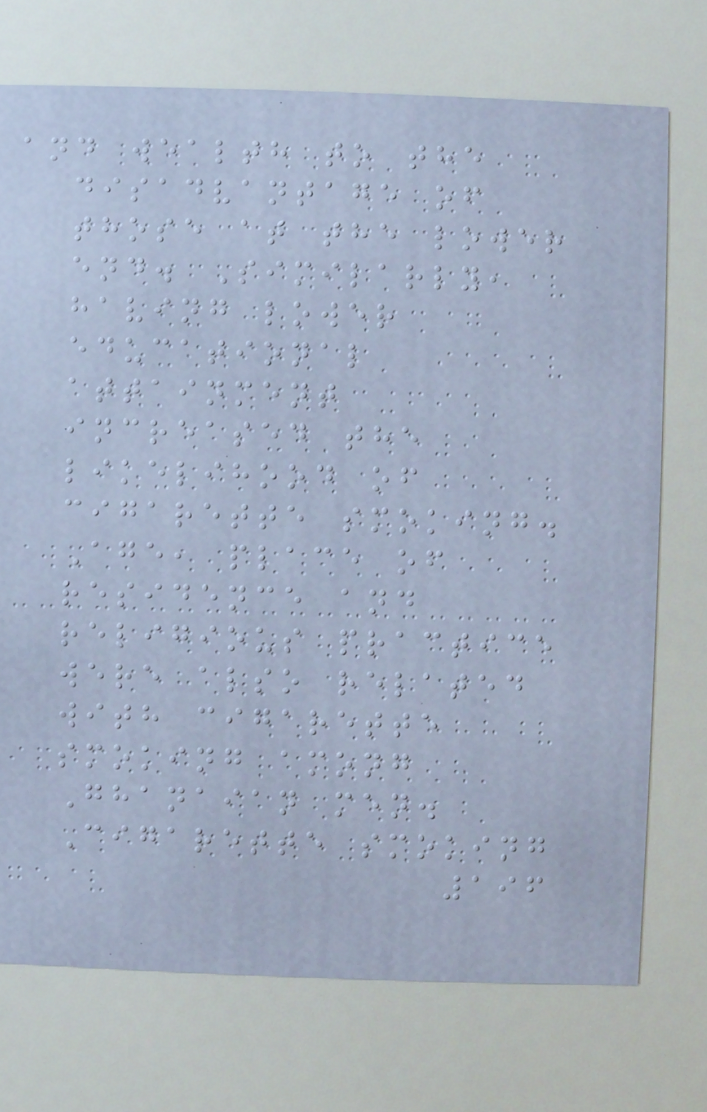and wealth to the
disadvantage of
those at the lower
end. Similarly,
having lower
educational
attainment
increased the
likelihood of
cigarette smoking.
Age, place of
residence and
religious practice
were also related
with cigarette
smoking among
Ghanaian men.
Cigarette smoking
196
